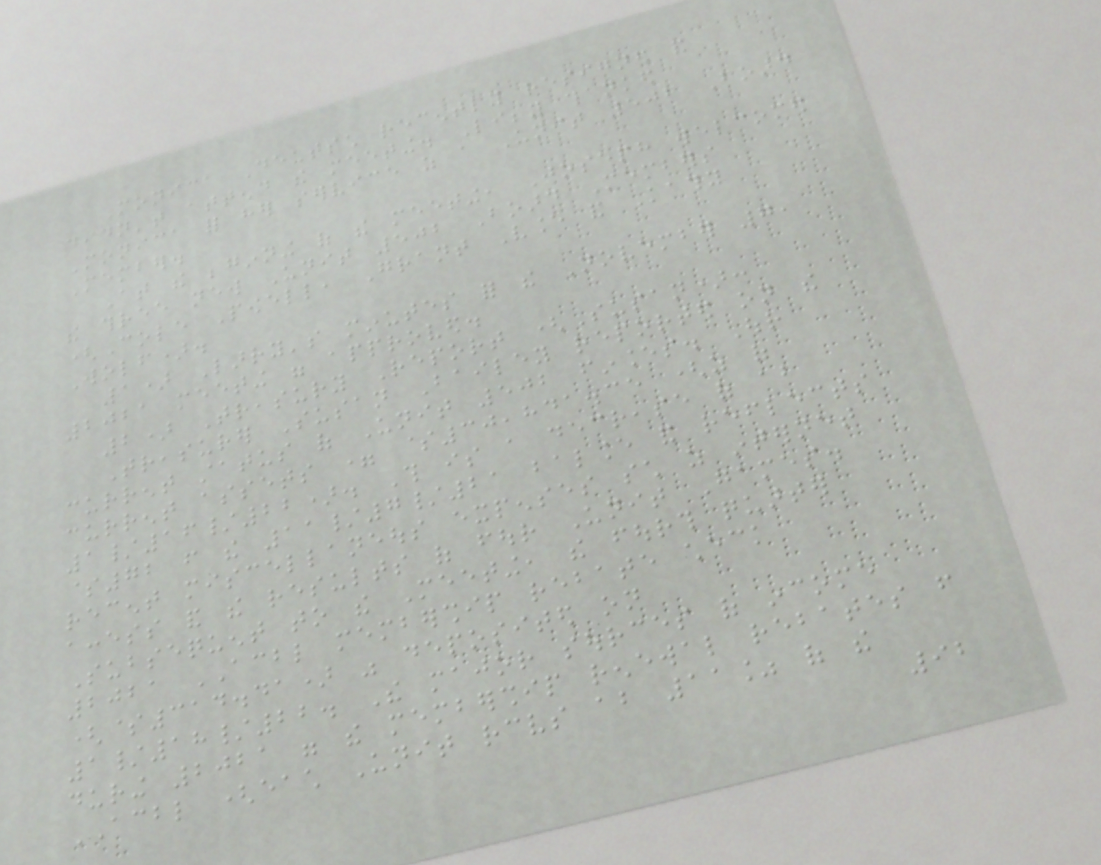Monica Deutsch recently resigned and
didn't attend the meeting. Libby thanked
Monica for her service as a Unit 502 Board
Member.
At the beginning of the meeting, Joseph welcomed
the three new Unit 502 Board Members
(Cole Powell, Grant Vance and Kathy
Wolf).
1) Larry's minutes for the November 7,
2021 meeting were approved.
2) Treasury Report (Susan):
Treasurer Susan Bailey reported on the
current status of Unit 502 finances. Our
current assets = $30,841.35 (as of
1/16/22). This is a decrease of about
$72 from the 11/7/21 balance and reflects
recent miscellaneous expenses such as internet
access and the results of four Unit Games.
Subsequent to the Meeting, the fourth quarter
2021 ACBL membership rebate check
($314.41) was deposited on
1/18/22. The major sources of income
during 2021 were the membership renewal rebates from
ACBL (each Unit receives about 11% of the
92
